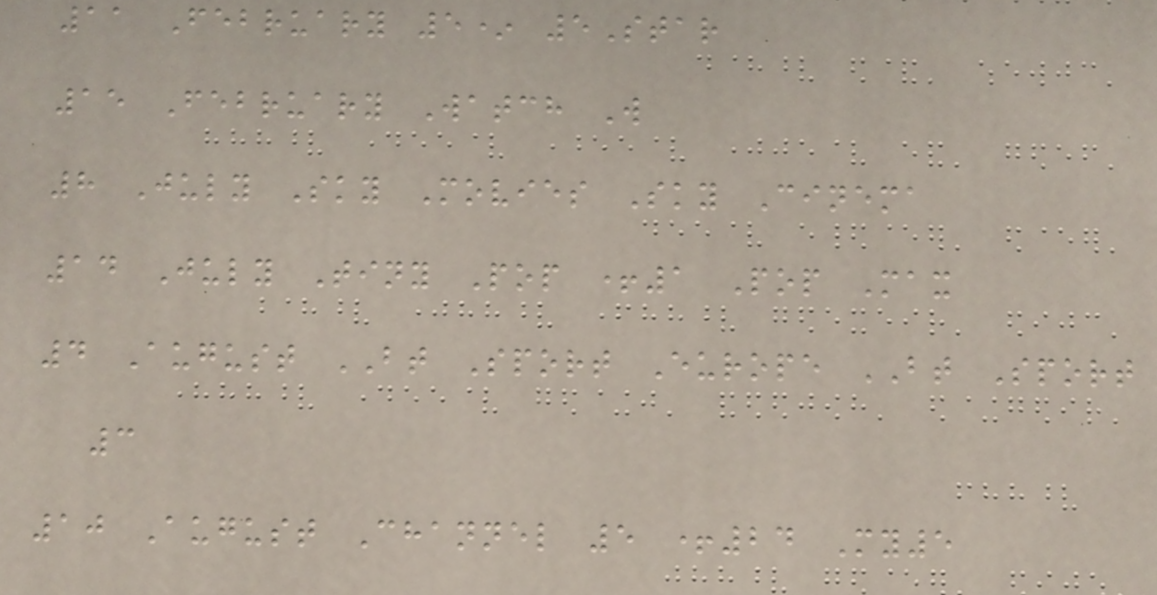11 February 5* 5Star
15 February Watch W
8 July Sky Movies Sky Cinema
14 July Tiny Pop +1 Pop Max
4 August BT Sport Europe BT Sport
3
10 August Channel 5 +24 My5
